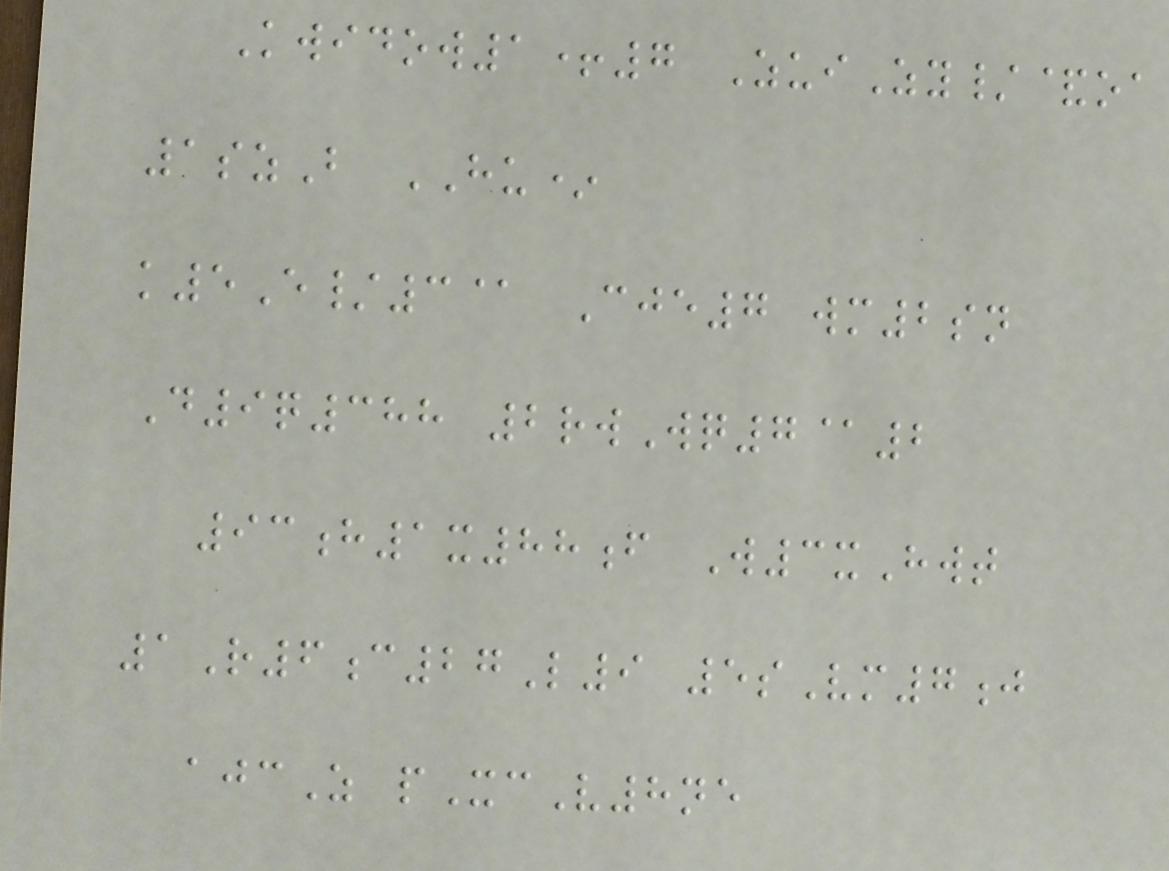Kwidow1+7 ZuiZy/&oa
1szB HU*
k5E/3@ Cje7 wm2sn
D9q388 2rwWq7@2
93h1x88f W3xHwt
1R6c27L9 5sVm7j
ajcZ pXcV8ne
